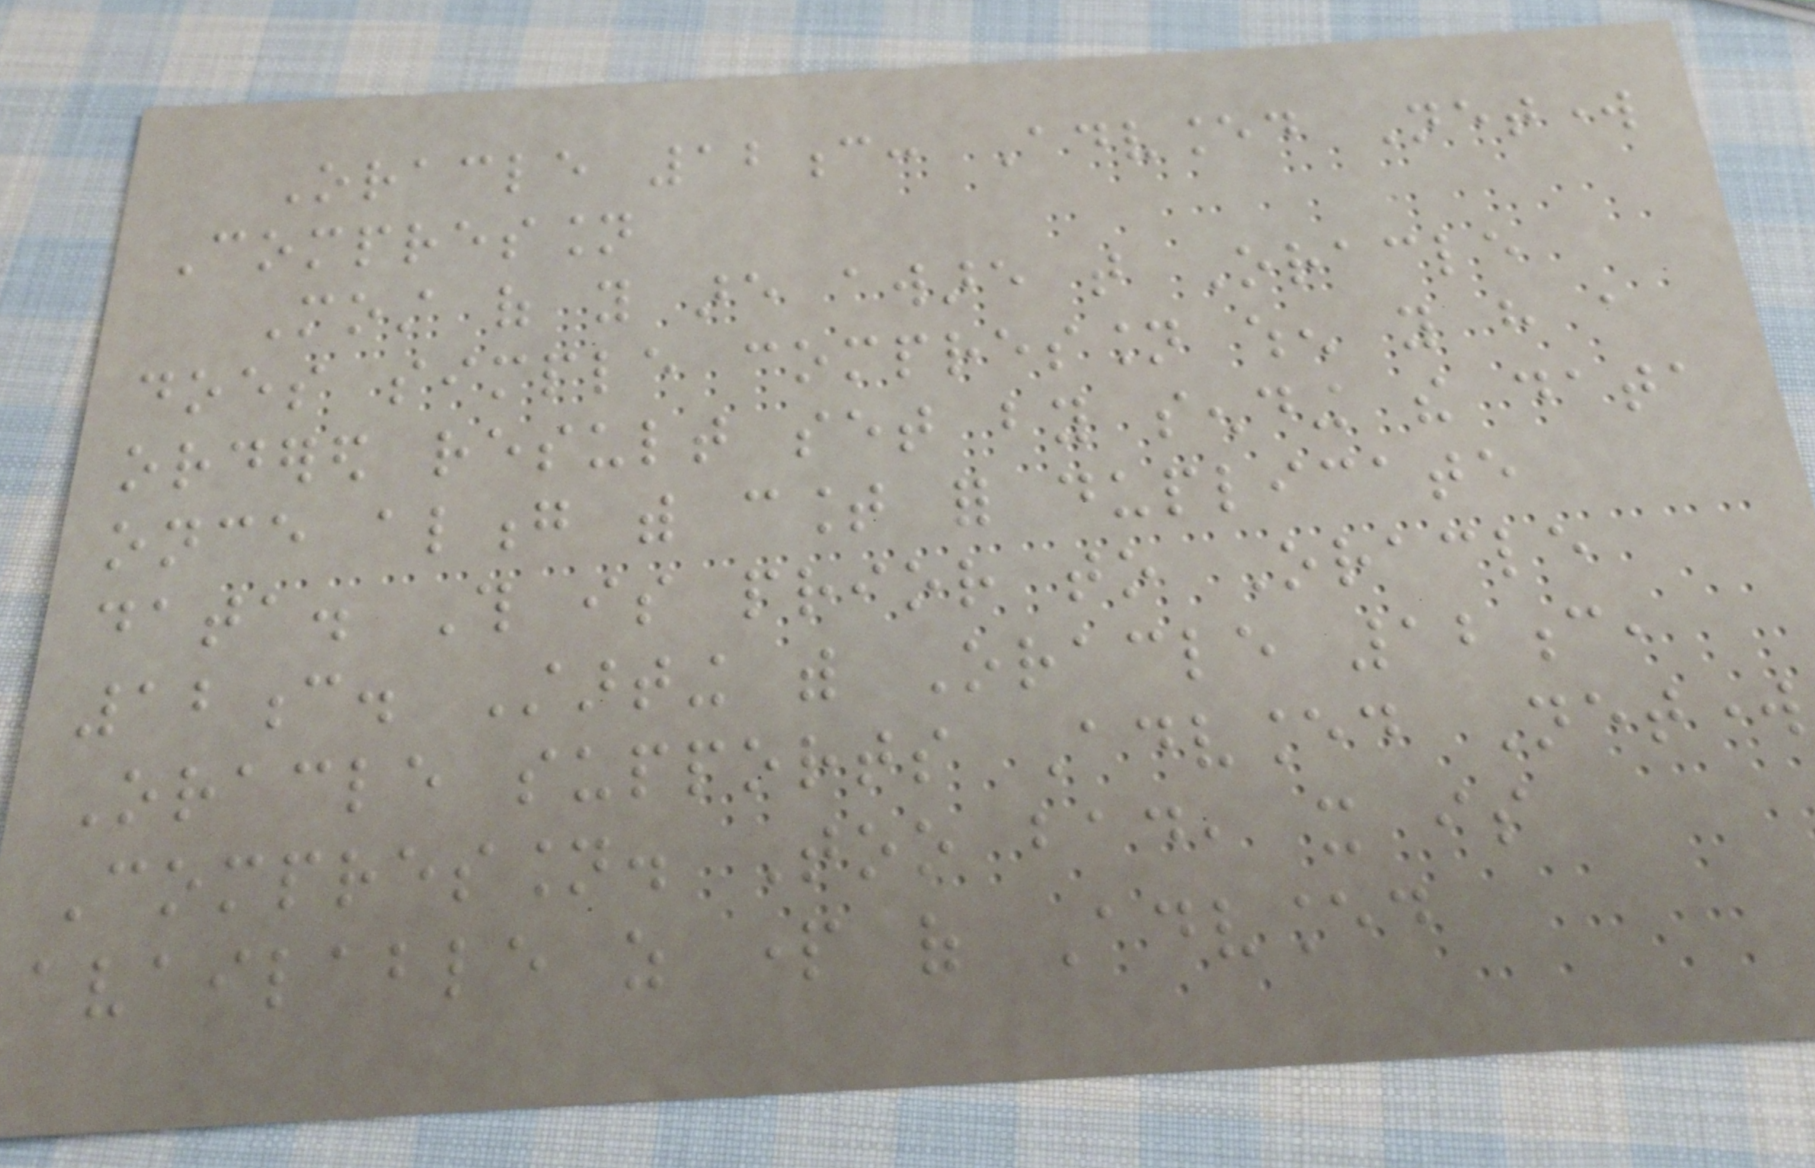Oracle 12c: Advanced Network
Compression
Most of you are aware that Oracle
does simple compression when you have a
ordered result set by sending the data
once along with count for duplicate
data. This is prior to Oracle
12c. Starting with Oracle 12c,
Oracle supports Advanced Network
Compression. Too bad, it is
available as part of Advanced
